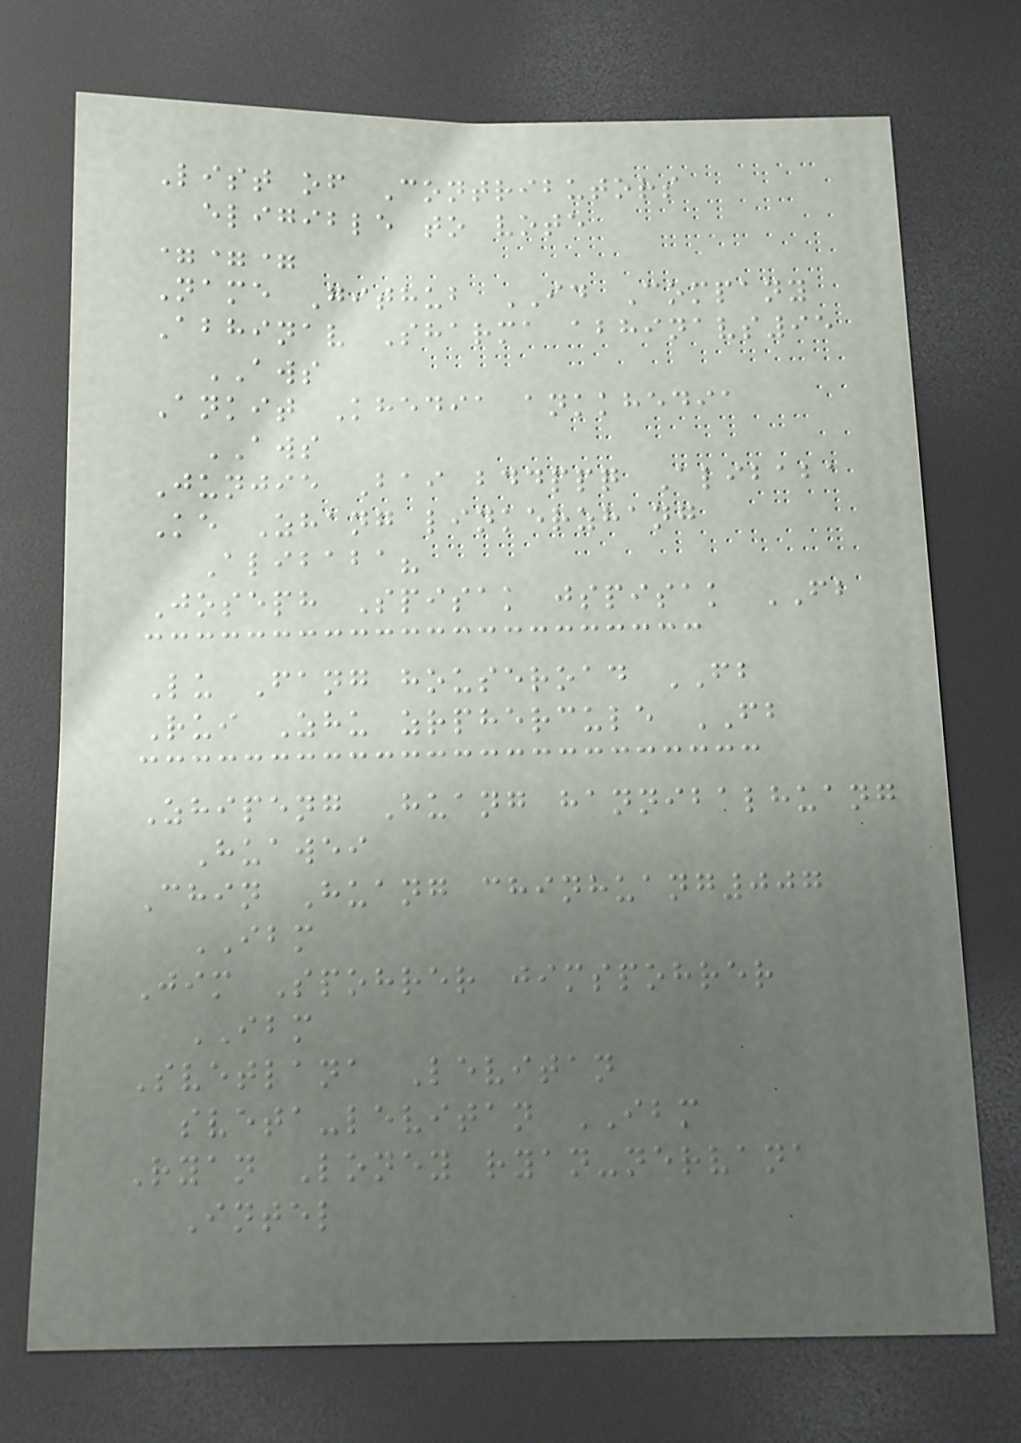List of Contributors
eligible to vote
===
Name Github ID Company
Abhinav Sharma abhinavs95
AWS
Ankit Khedia ankkhedia
AWS
Junjie Bai bddppq Alibaba
Ke Zhang linkerzhang
Alibaba?
Joseph Spisak jspisak FB
Lu Fang houseroad FB
Rui Zhu zrphercule FB
Zhipeng Huang hannibalhuang
Huawei
Chin Huang chinhuang007
IBM
Jim Spohrer jimspohrer
IBM
Svetlana Levitan
sveta-levitan IBM
Ryan Loney ryan-nervana
Intel
